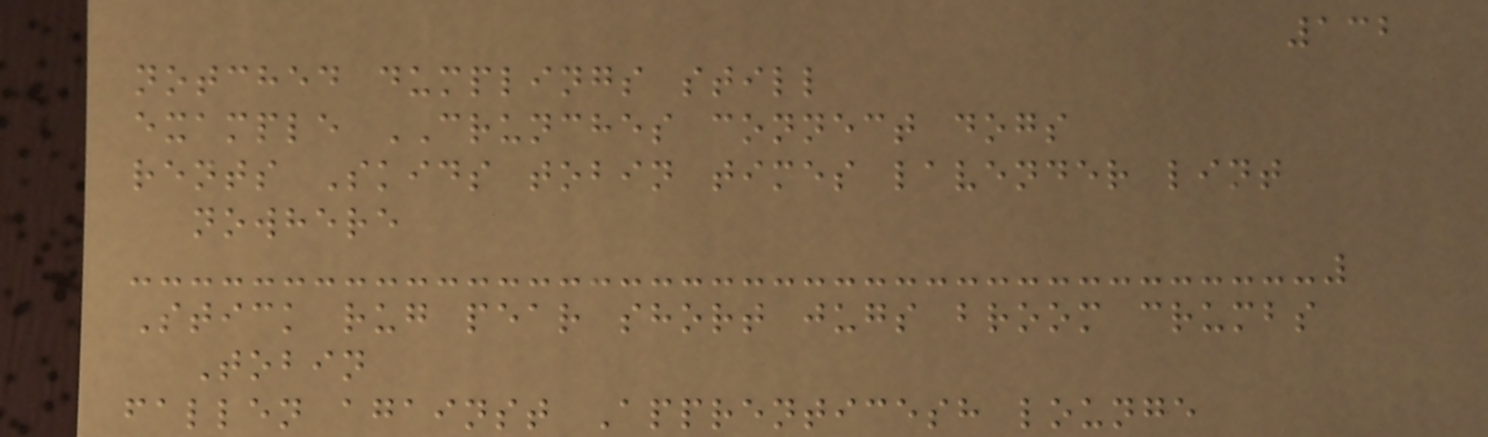132
notched dumplings still
example CRUNCHES connect dogs
rents Skids tobin times lavender lint
nowhere
Stick rug pear short jugs broom crumbs
Tobin
fallen against Apprenticesh lounge
